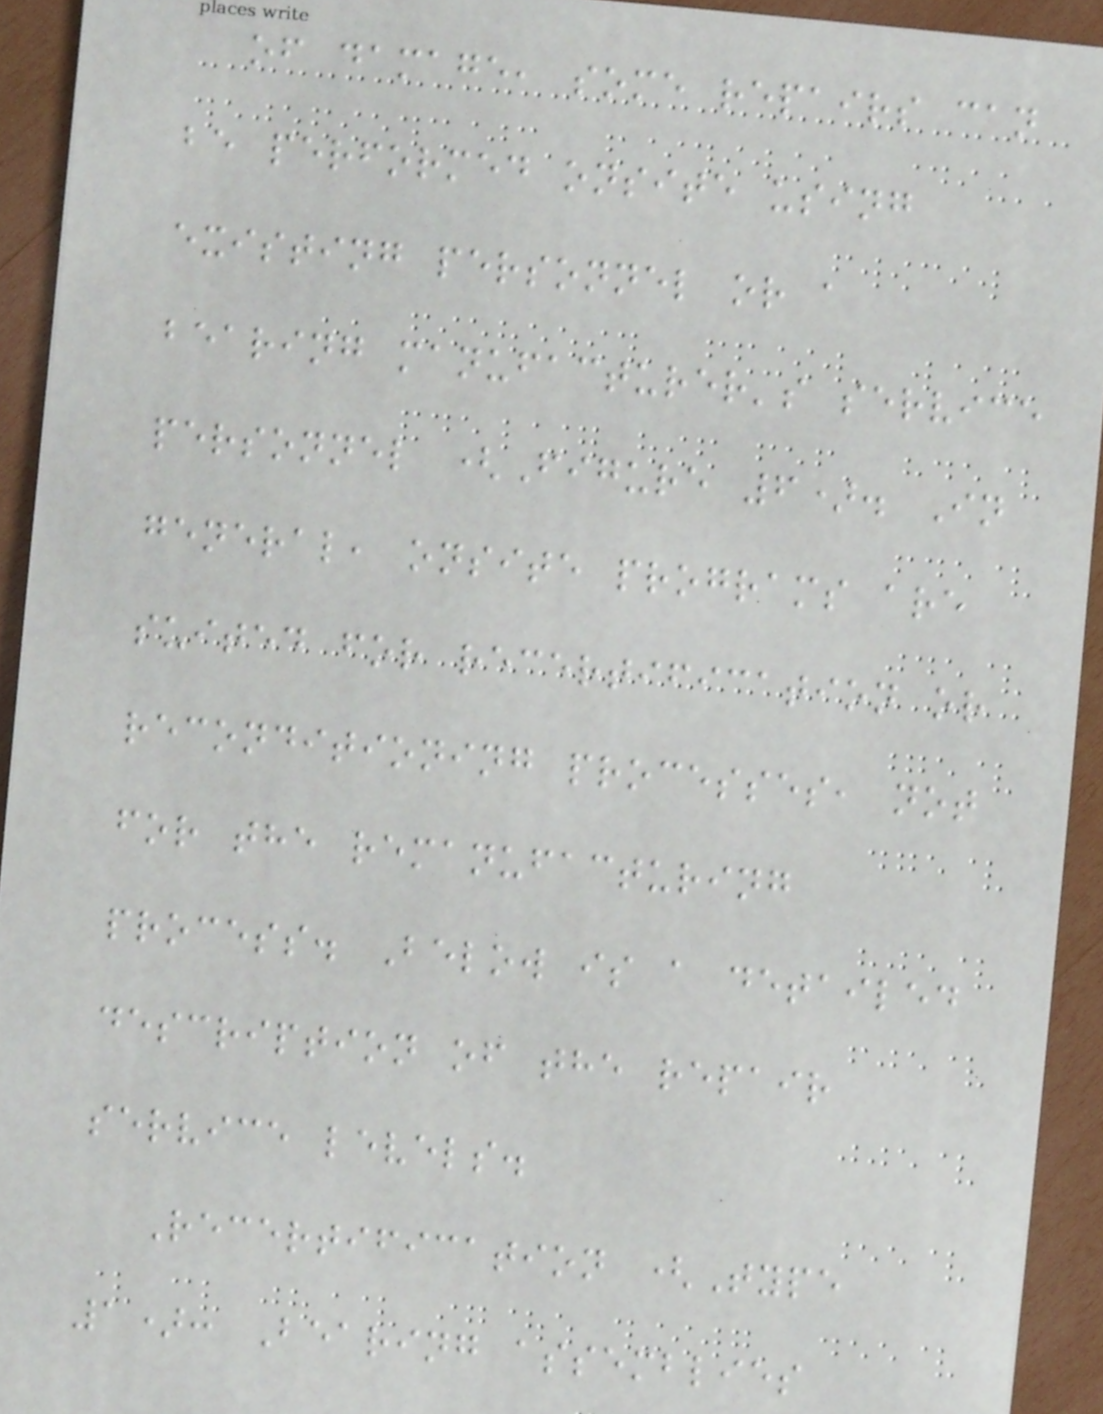of damage, some repairs can
be performed onsite using
existing personnel or a
bearing manufacturer's service
personnel (Figure 6). In
general, onsite programs are
suited for recertification or
reconditioning processes, not
for the remanufacturing
process. Below is a detailed
description of the repair
service levels.
Recertification (Type
1): Bearing assemblies
